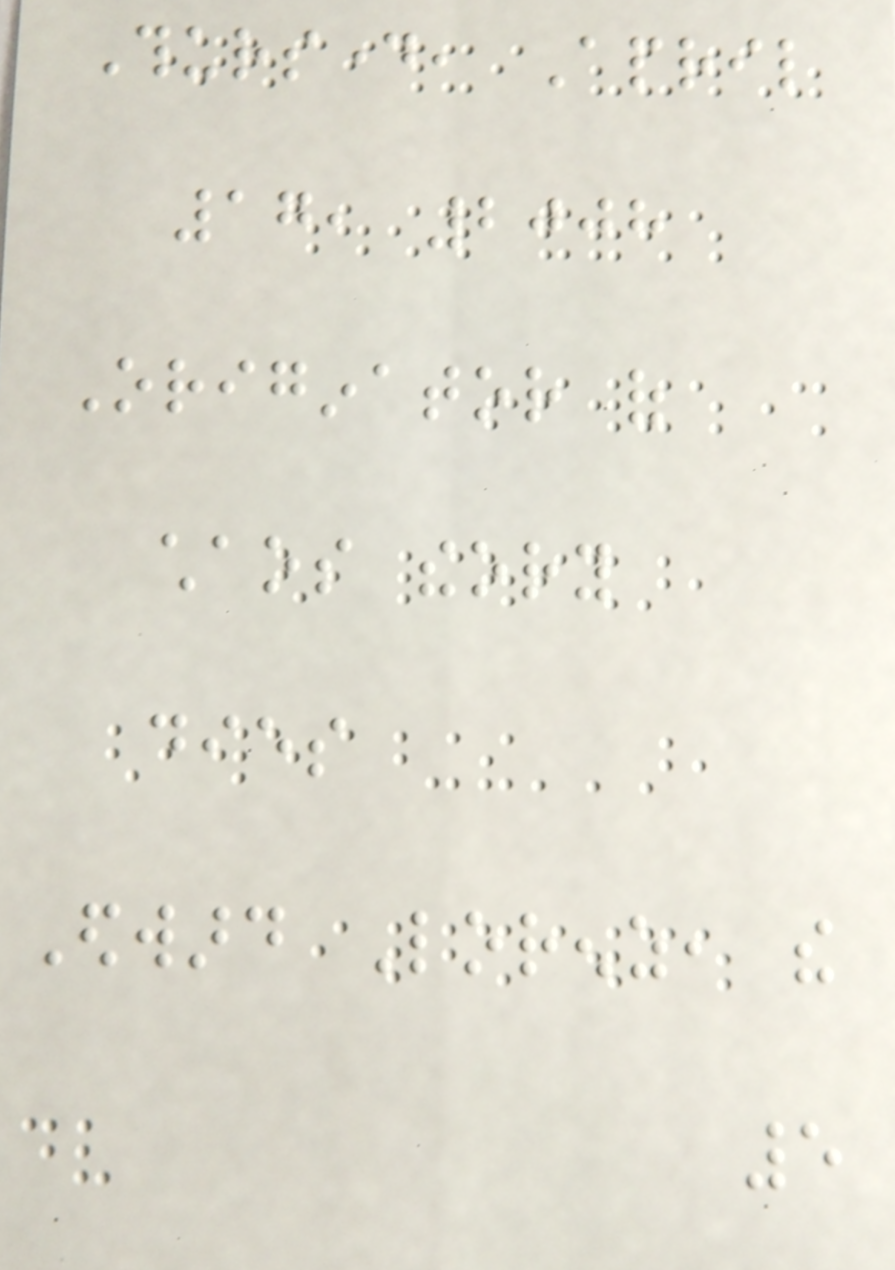Thursday, April
17, 2008
Originator of
chaos theory
dies
Edward Lorenz, the
5
